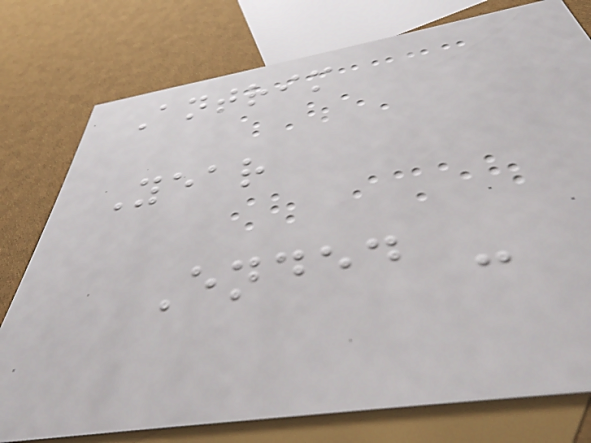Antrim
Year
Ended -
